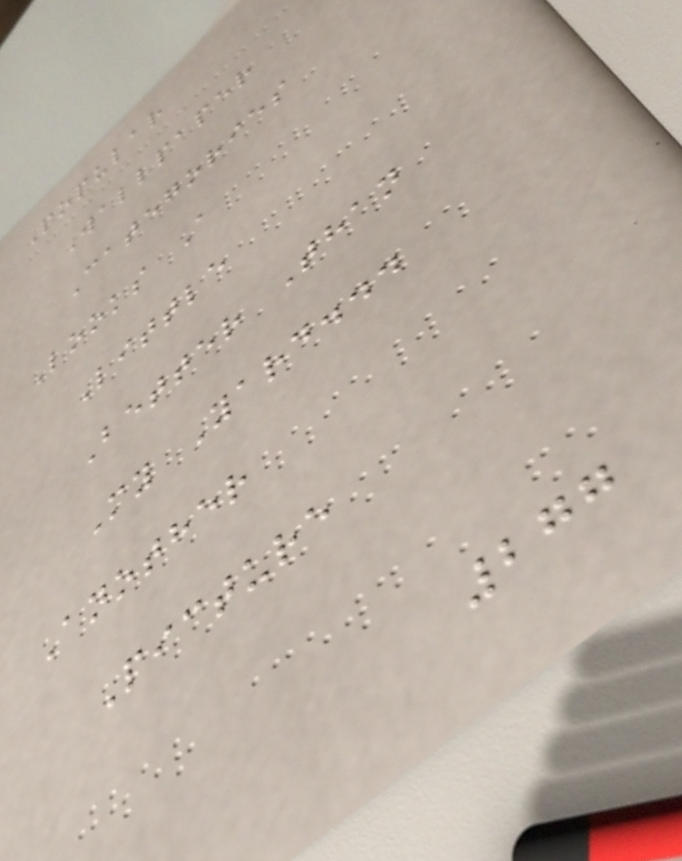Popular
Wallpaper
Categories
Looks A
Little
Better Than
My Yard...
Another
Picture
277
